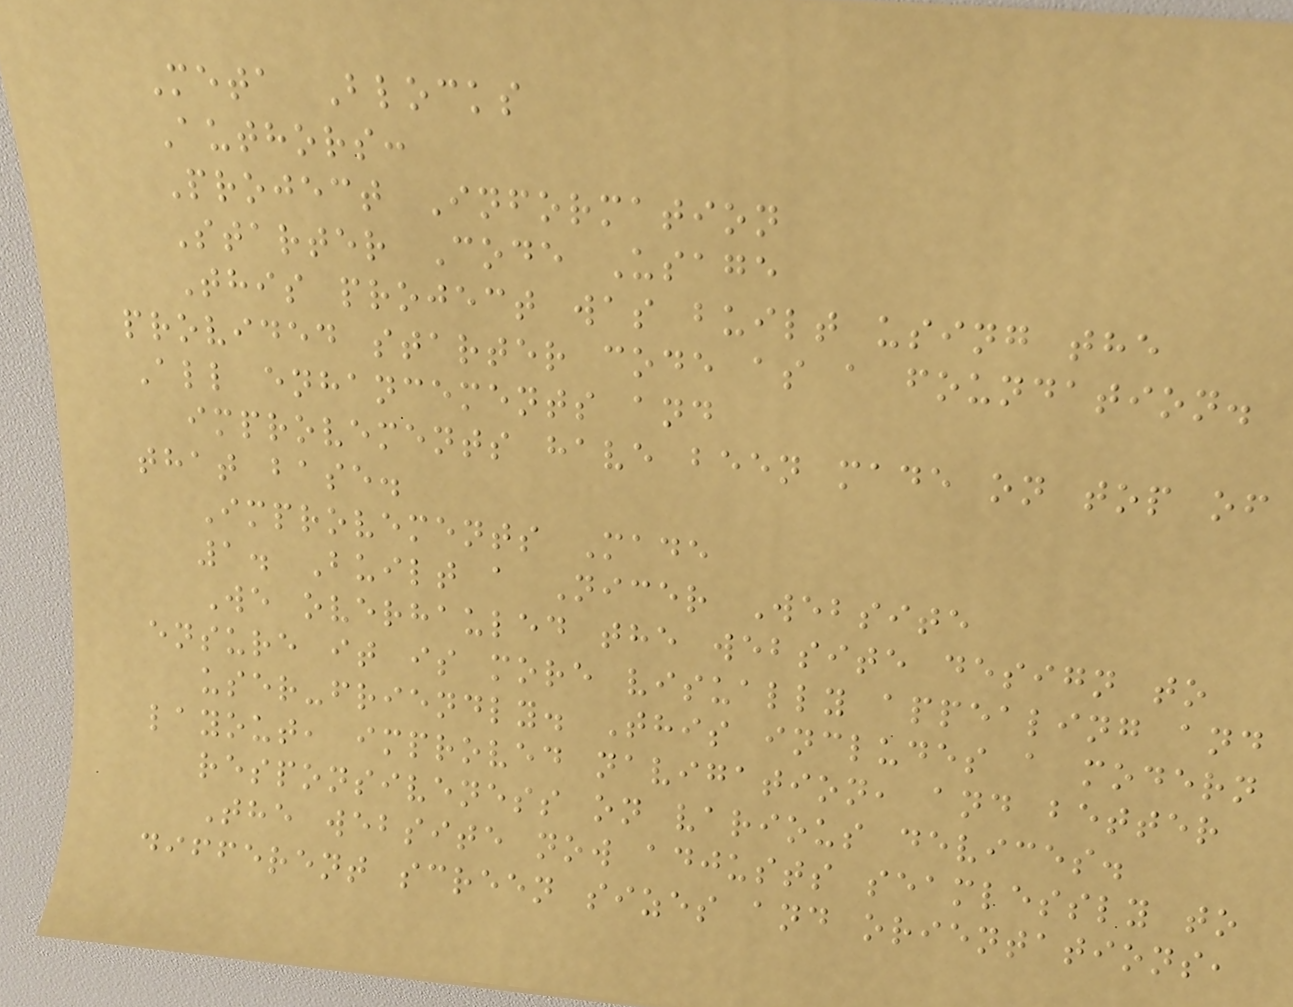Meta Blocks
Authors:
Project Information
Starter Code Usage
This project was built using the
provided starter code as a foundation.
All enhancements and
improvements have been made on top of
that base.
Improvements Made
1. Built a Nicer Website
We overhauled the website design to
ensure it is more visually appealing and
user-friendly. This includes a modern
layout, improved navigation, and better
responsiveness on various devices.
The website now adjusts seamlessly to
different screen sizes and orientations,
